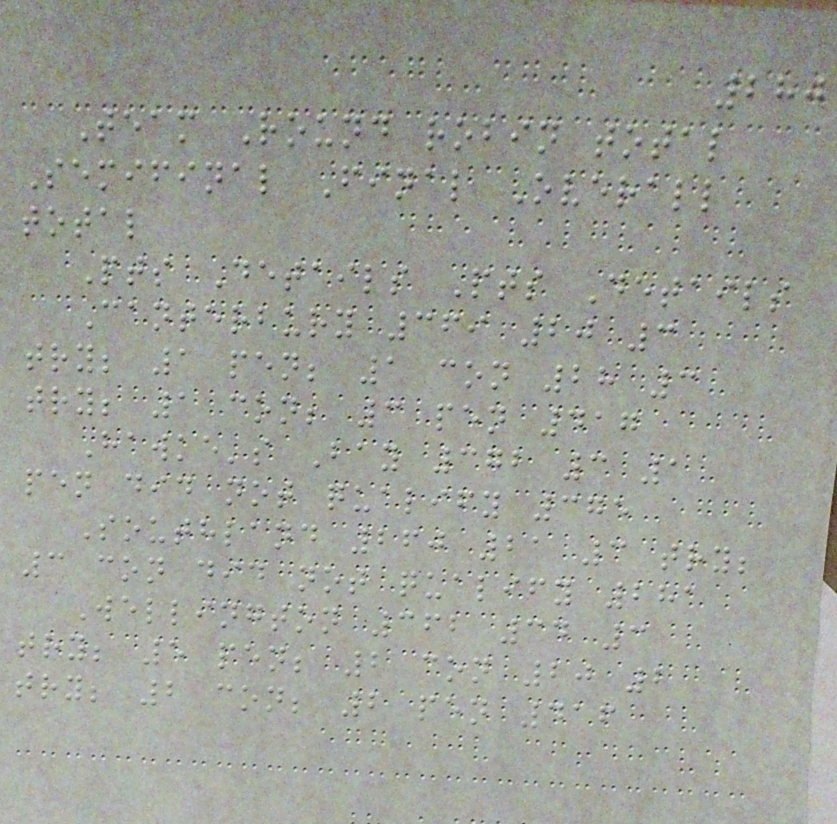280
Team Round robin total
Semifinal Final Overall
total
Pts Details Pts Details
Canterbury 369 20 3
try; 1 pen; 1 con 28 3
try; 1 con; 3 pen 417
Hawke's Bay 372 3 1
pen did not qualify 375
Southland 260 21 3 try;
3 con did not qualify 281
Wellington 362 34 3
try; 5 pen; 2 con 20 2
try; 2 con; 2 pen 416
